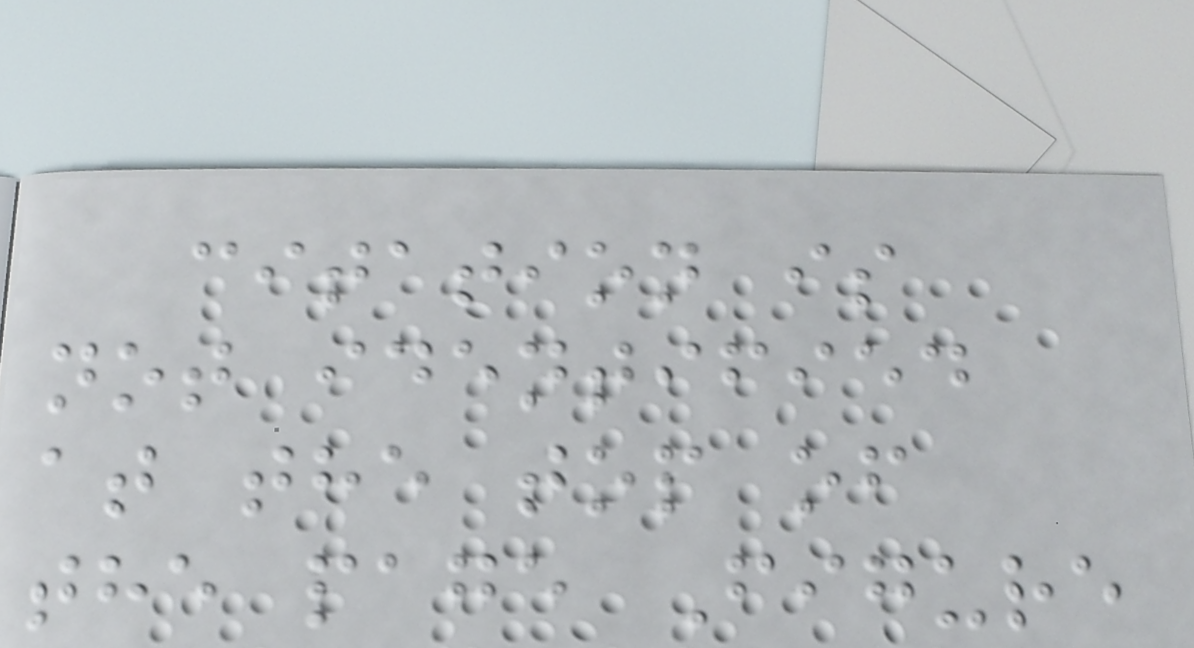citation is
not identified
at the top of
the page Figure
